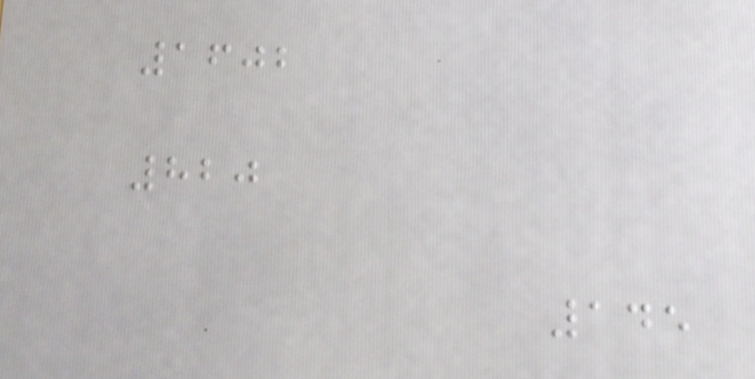1602
820
145
